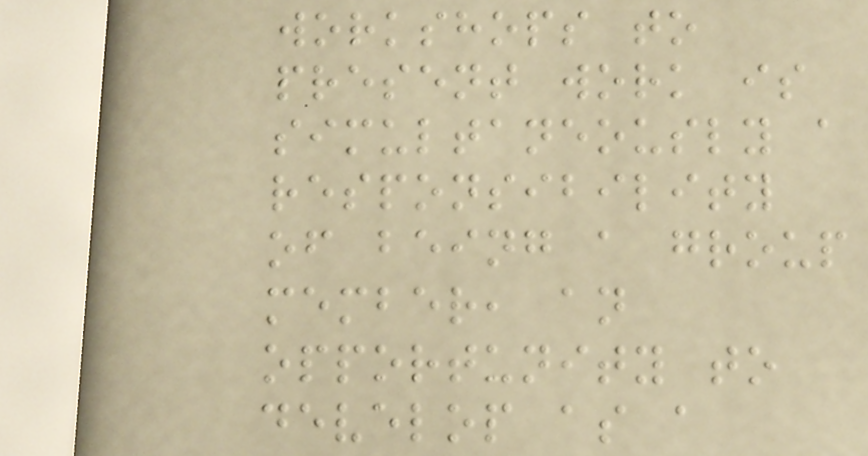workshops to
present work is
simultaneously a
responsibility
of being a group
member, an
opportunity to
develop as a
